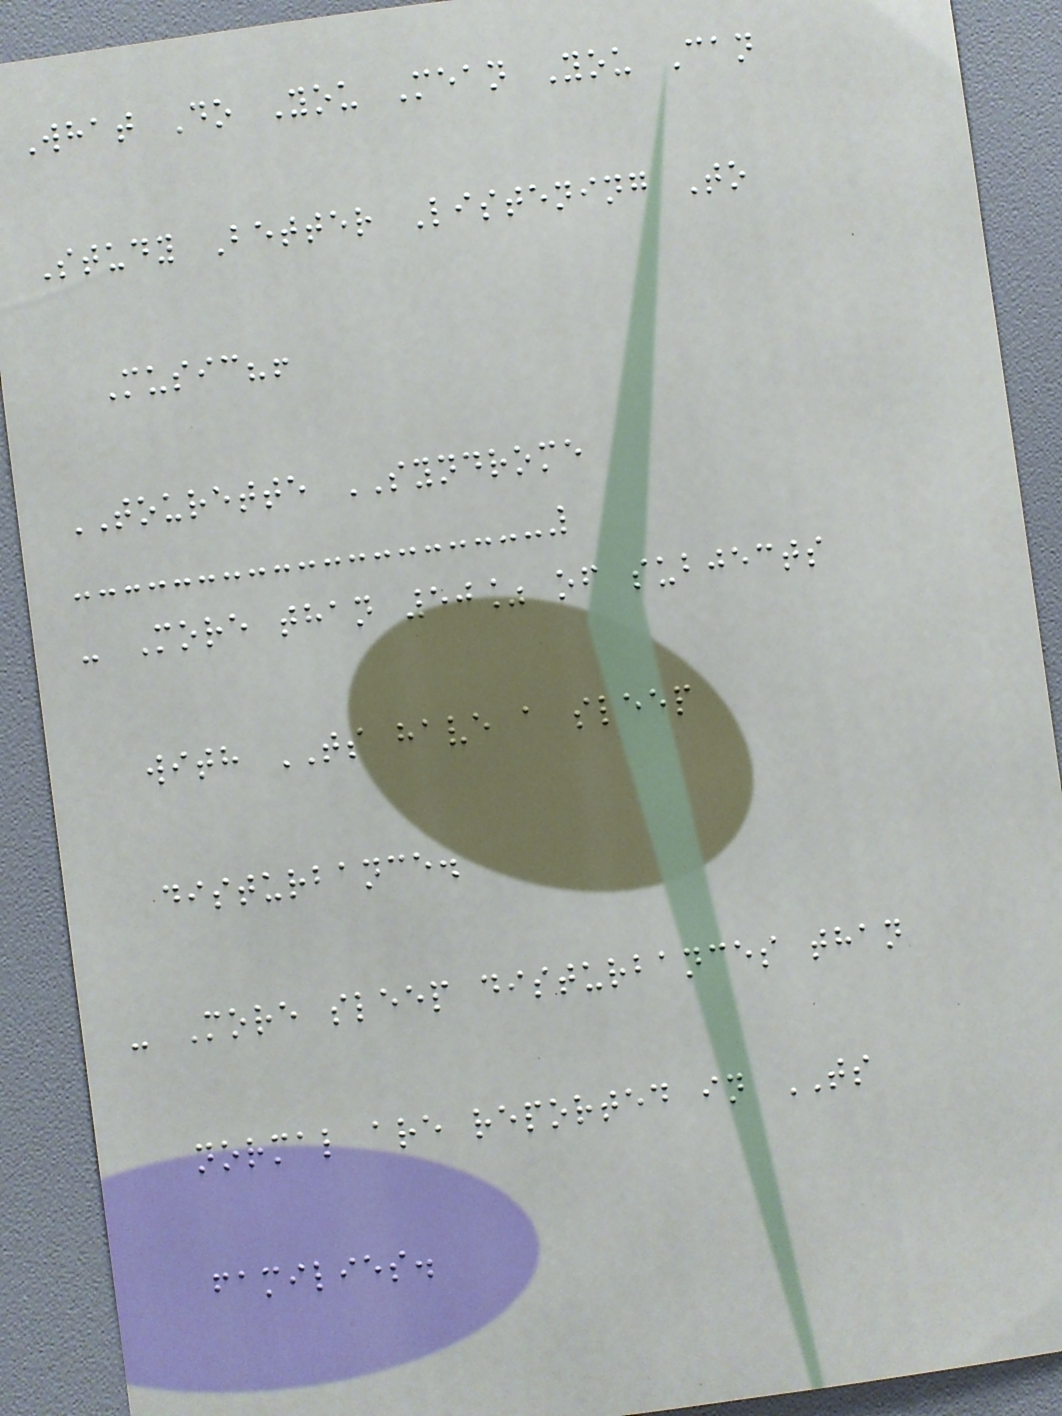What Do You Mean You Can
Study Better Listening To
Music?!
TOURETTE SYNDROME
- More than 50% of subjects
with TS have a sleep
disturbance.
- More sleep disturbances than
normal are reported in TS
families.
